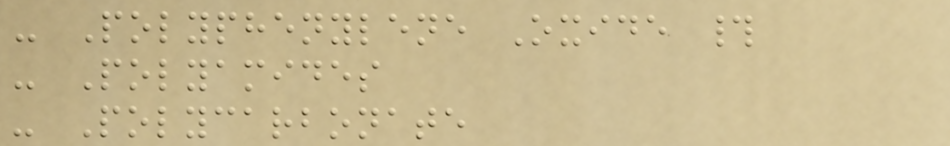- Polyphenylene Oxide #
- Polyamides
- Polycarbonate
